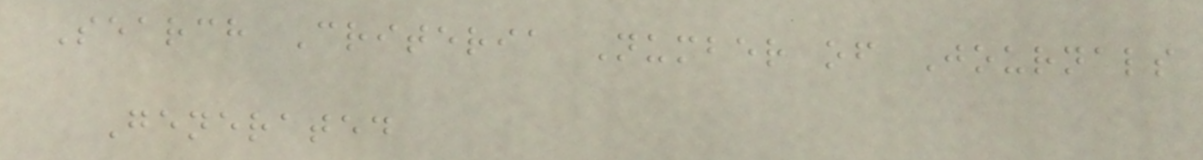Search Criteria Number of Journals
Generated
